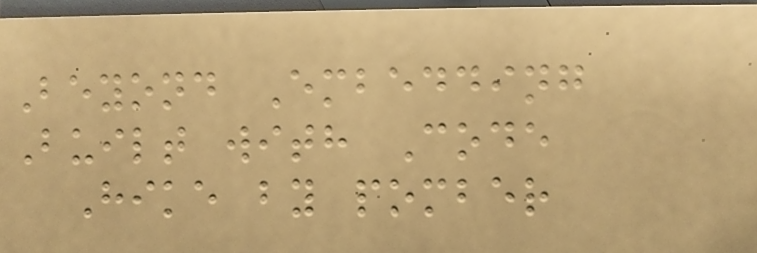Beyond Embedding
Built with Code
Hike by pomber
